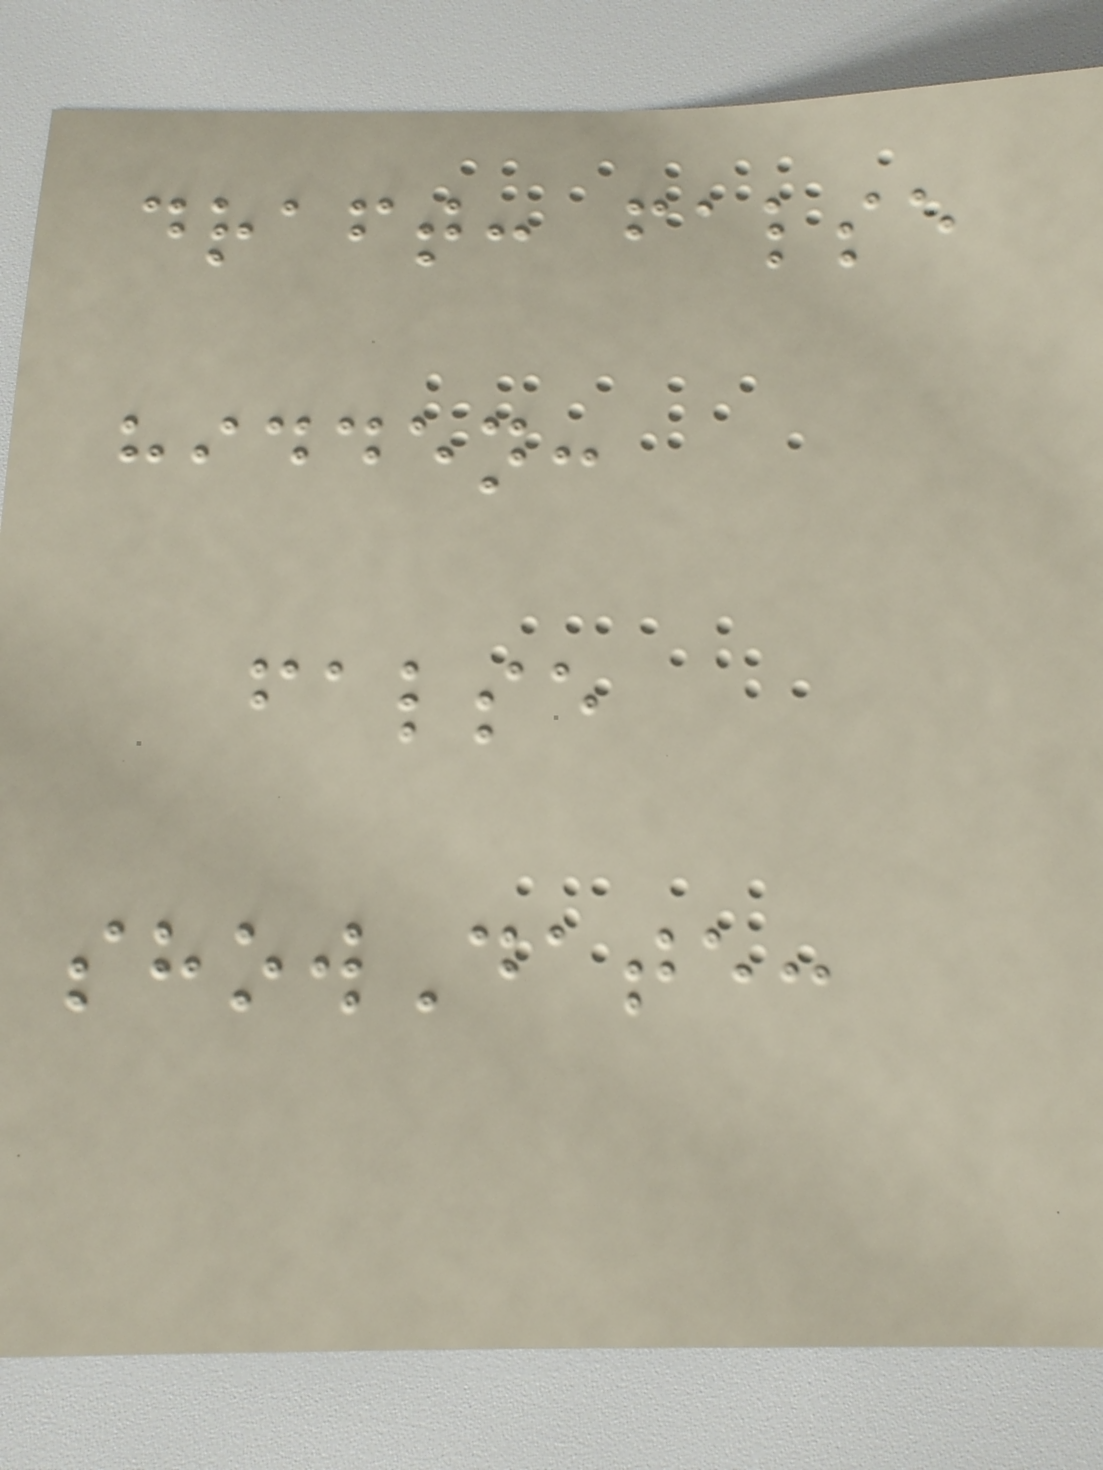draft: false
hidden:
false
showDate:
